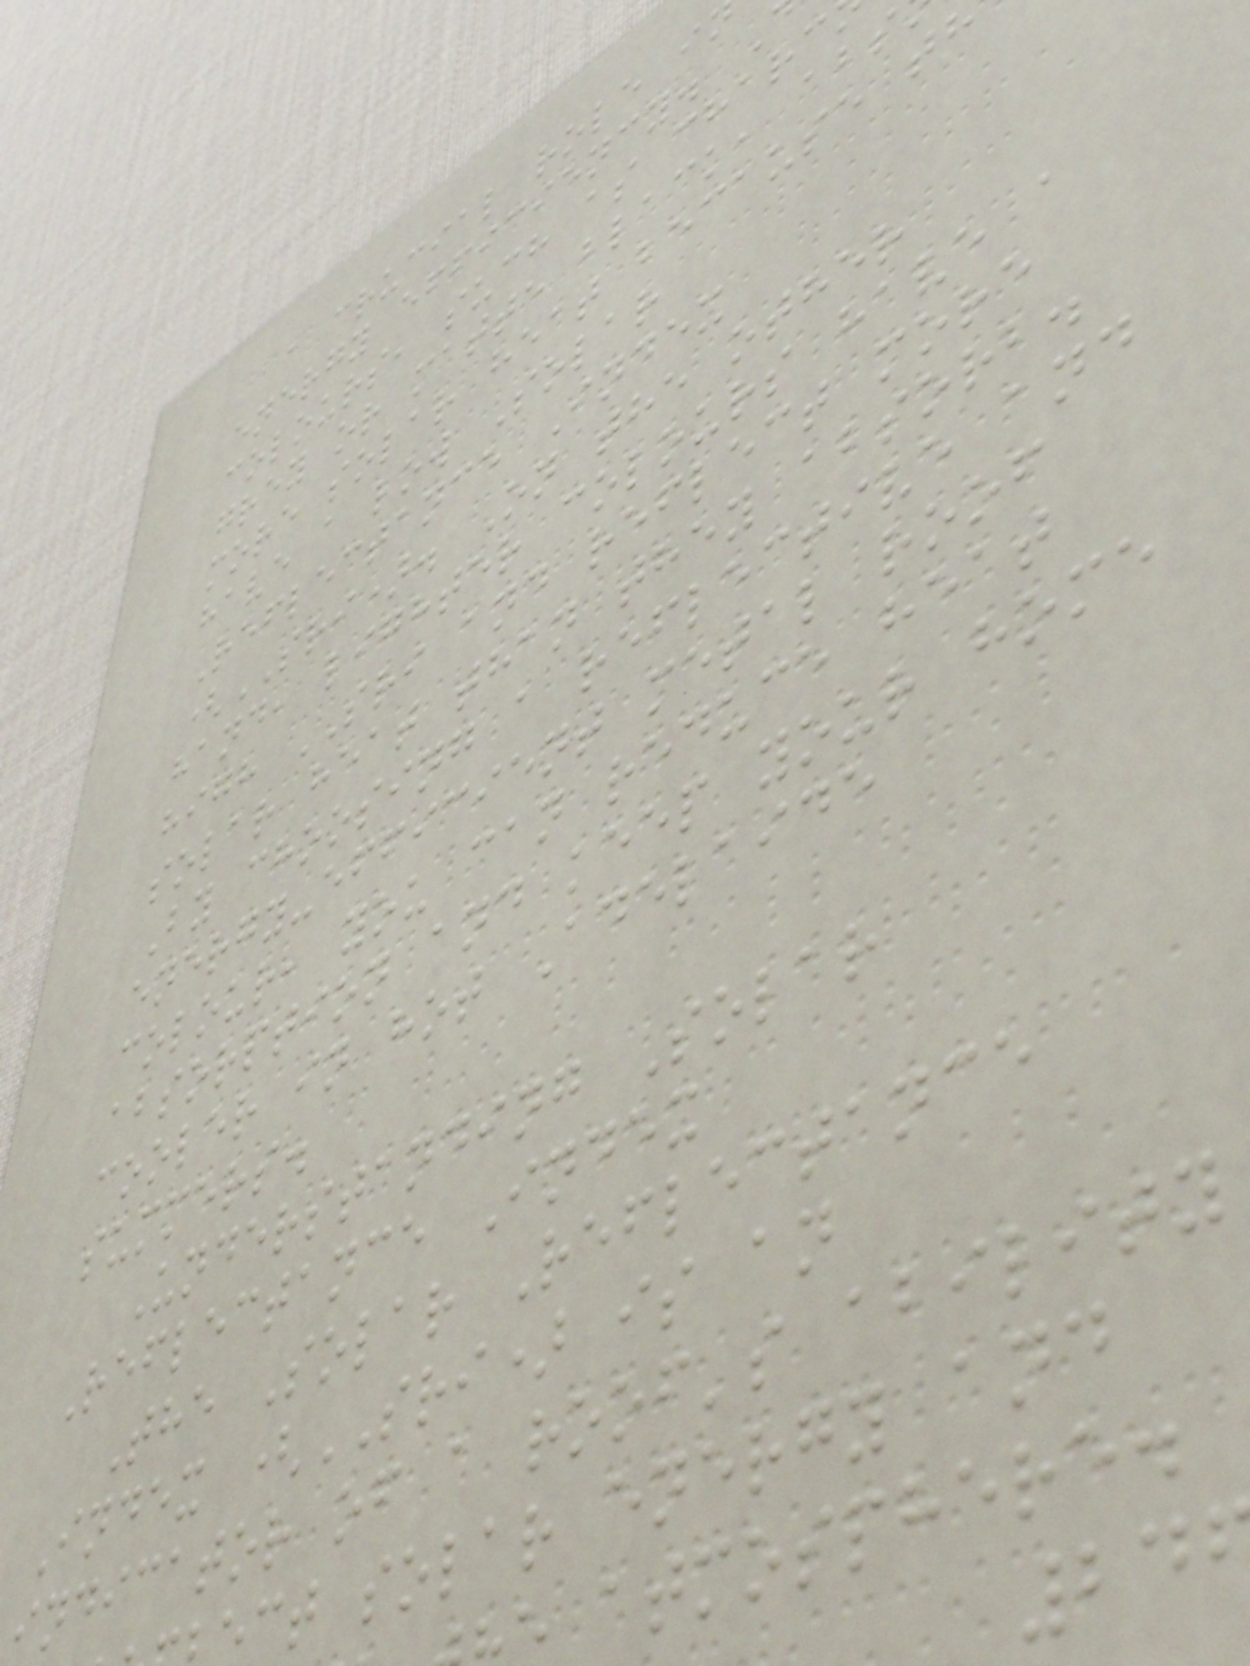a crucial role i
energy efficiency.
colours, such as charc
grey or matte black, abs
more solar heat because t
have a low Solar
Reflectance Index
(SRI). On the other
hand, lighter colours have a
high SRI and reflect more
solar heat than they absorb.
By choosing a reflective and
energy-efficient metal roof
colour, you can reduce heat
absorption and keep your home
cooler in hot Adelaide
summers.
Understanding Solar
Reflectance Index
The Solar Reflectance
Index (SRI) is an
indicator of a roof's ability
ct solar energy and
atmosphere.
